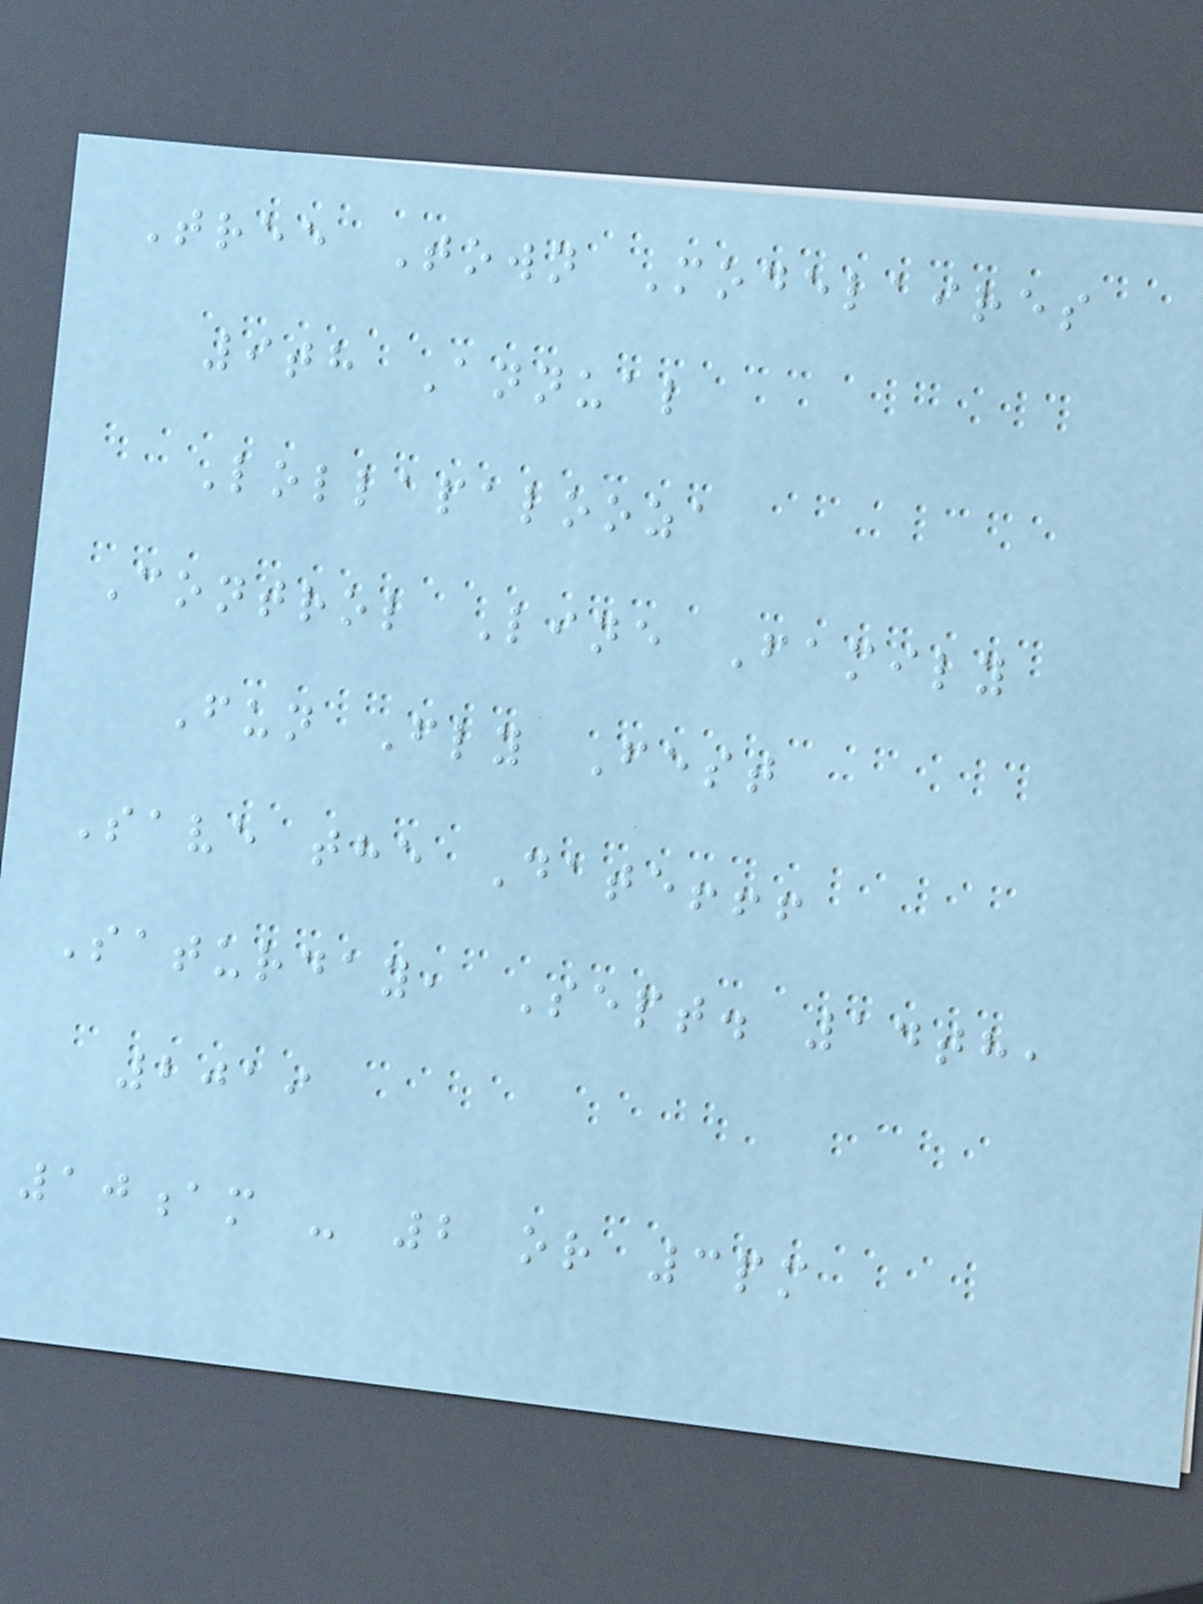Tree Town Modelaires
9th Annual
Lollapalooza
Control Line Family
Fun Fly Fest
Save the Date!!!
Saturday, Sept. 14th,
2019
10am - 2 or 3pm
